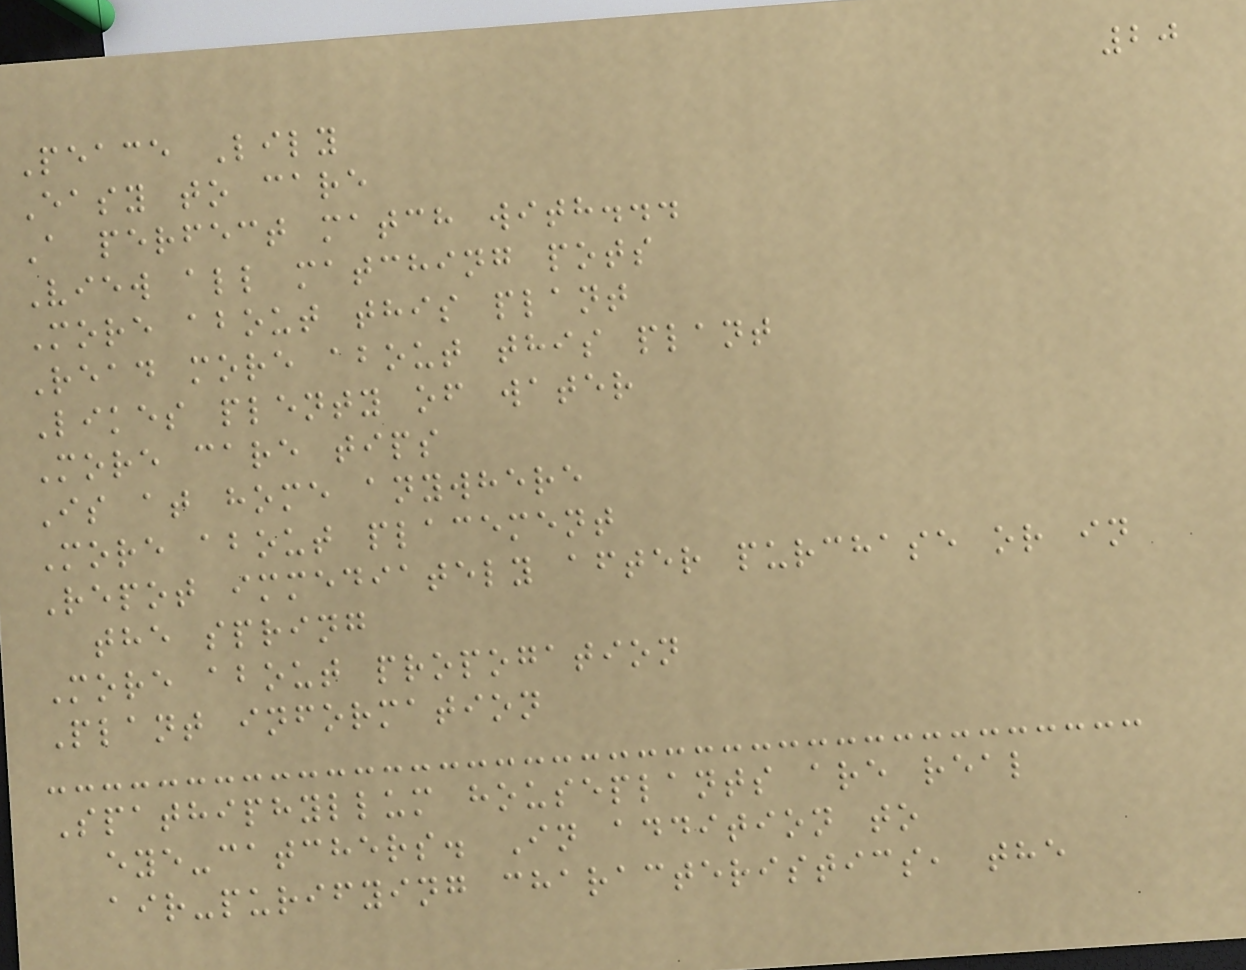20
Peace Lily
Easy to care
A perfect match with...
View all matching pots
More about this plant
Read more about this plant
Likes plenty of water
More care tips
Is at home anywhere
More about placement
Repot immediately after purchase or in
the spring
More about propogation
Plant information
Spathiphyllum houseplants are real
eye-catchers. In addition to
air-purifying characteristics, the
